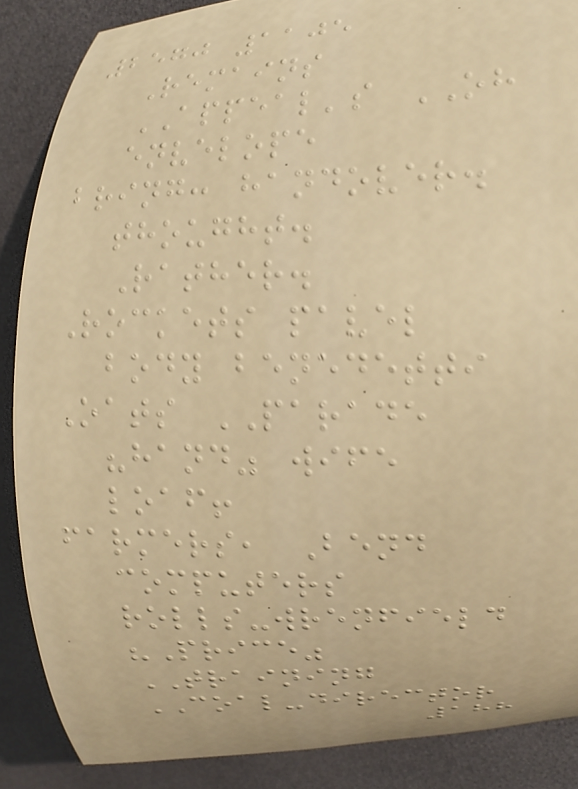2570 1105
Remains
APPEAL's OH
envelope
bring: handover.
thought.
Rather.
Rockets pavel
body benedetti
Oats PARADE
"hand" wife
loaf!
farmers, Bend
computers
rolls-wrenfield
"Price"
TRAINING
COAL-director
188
